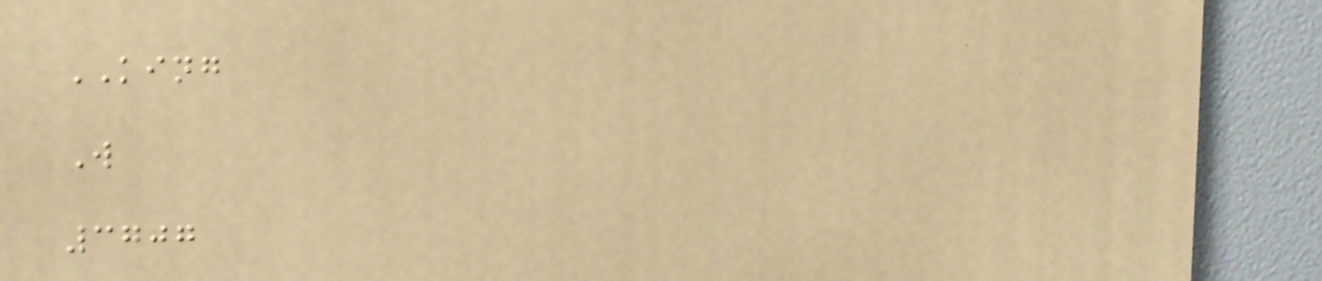KING
W
3707
